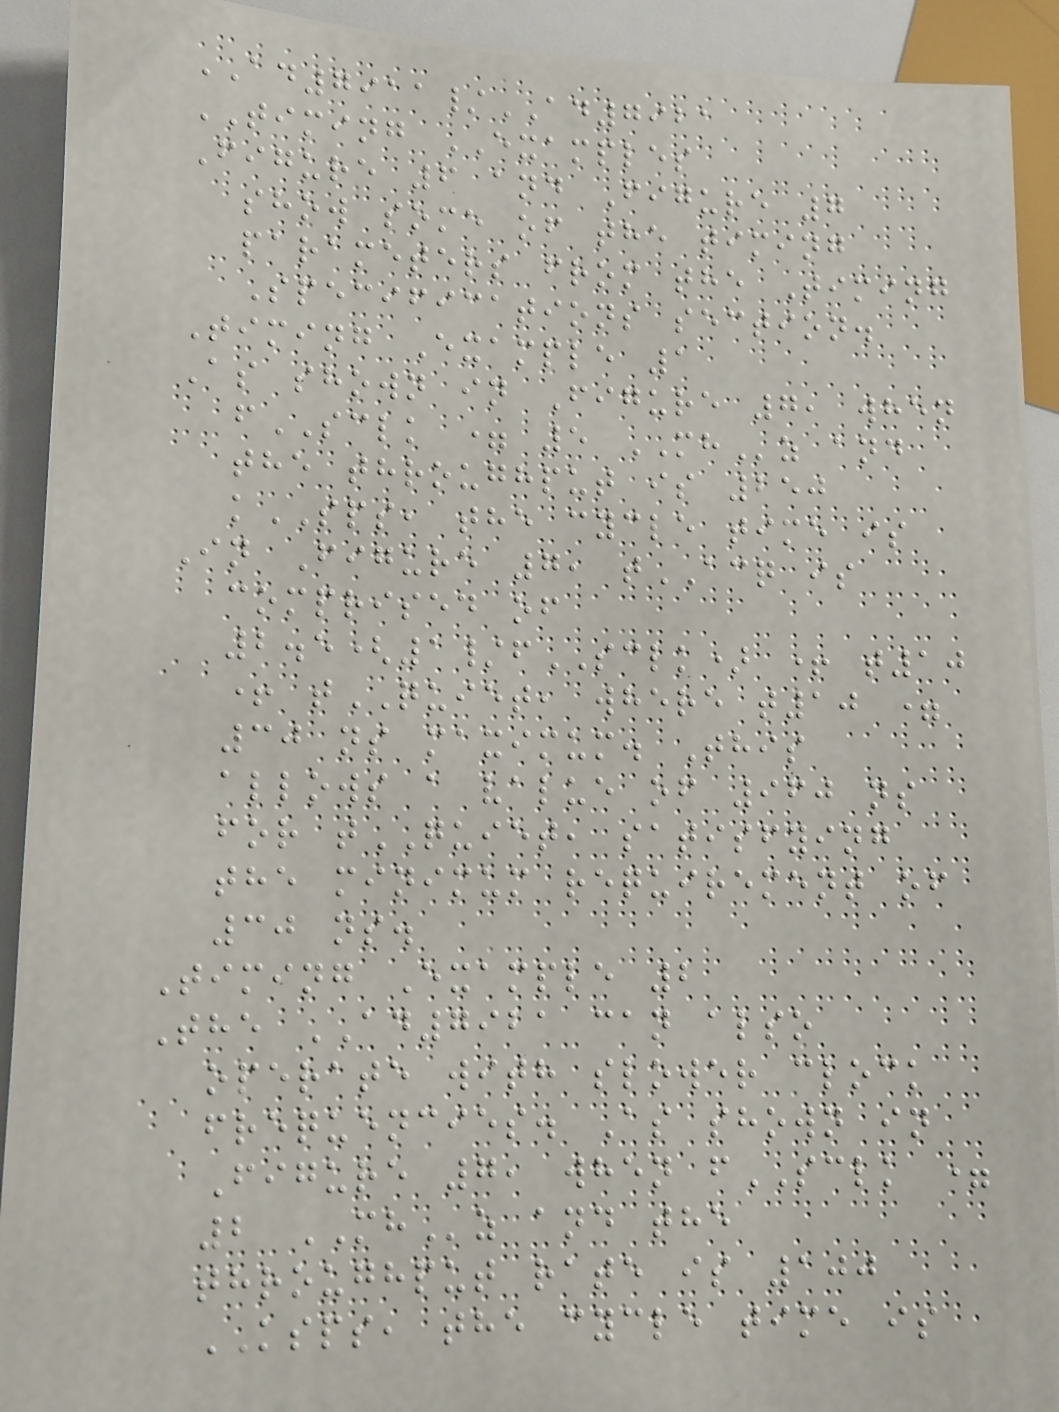AD7911/AD7921
TIMING EXAMPLES
Figure 6 and Figure 7
show some of the timing
parameters from the Timing
Specifications section.
Timing Example 1
As shown in Figure 7, when
fSCLK = 5 MHz and
the throughput is 250
kSPS, the cycle time is
In Figure 7, tACQ is
comprised of
2.5(1/fSCLK) + t10
+ tQUIET, where t10 =
30 ns maximum. This
allows a value of 960 ns
for tQUIET, satisfying
the minimum requirement of
30 ns.
Timing Example 2
The AD7921 can also
operate with slower clock
frequencies. As shown in
Figure 7, when fSCLK =
2 MHz and the
throughput rate is 100
KSPS, the cycle time is
